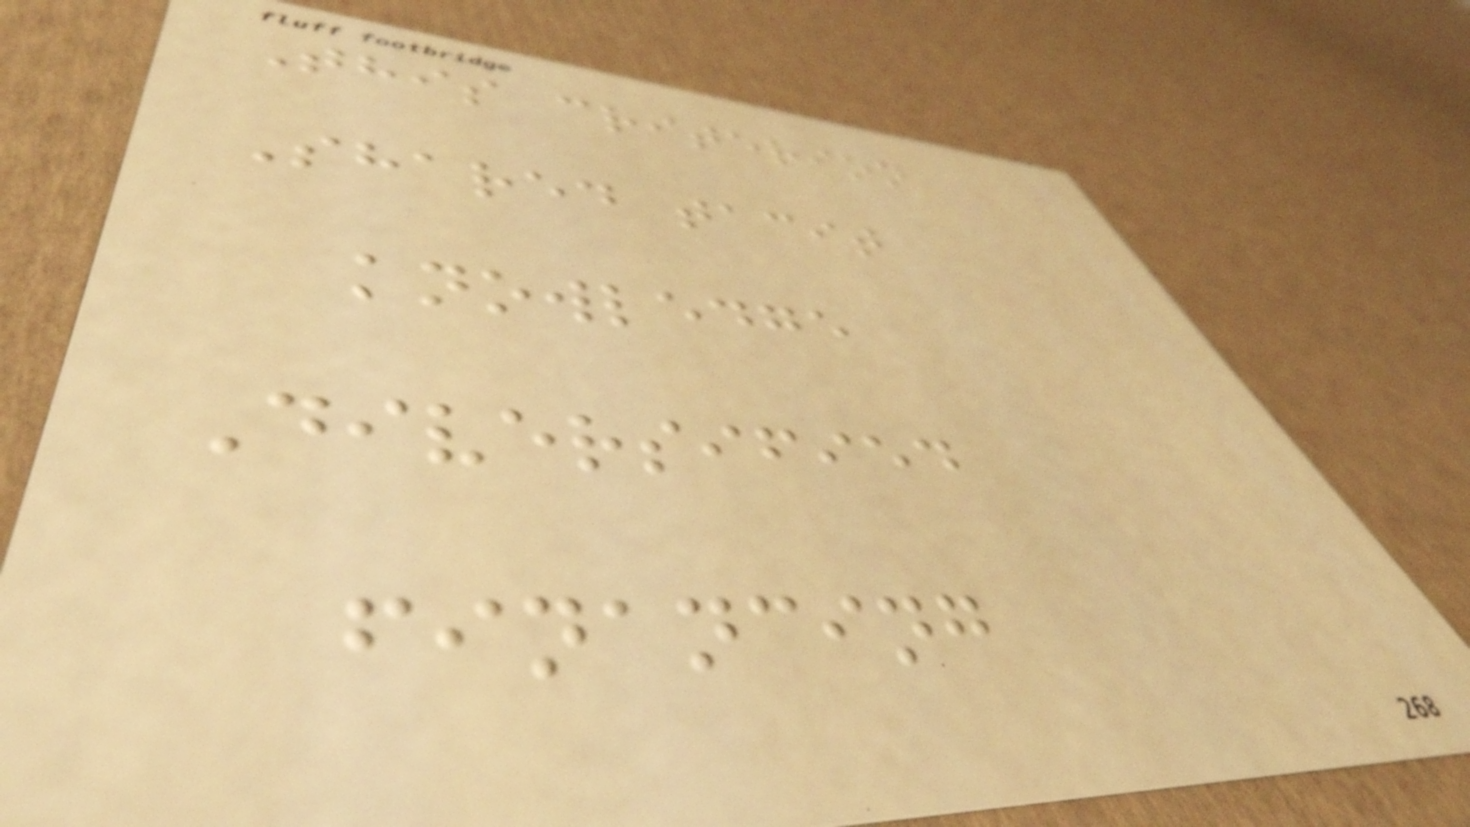This criterion
Shared tacit
knowledge
Diversified
financing
